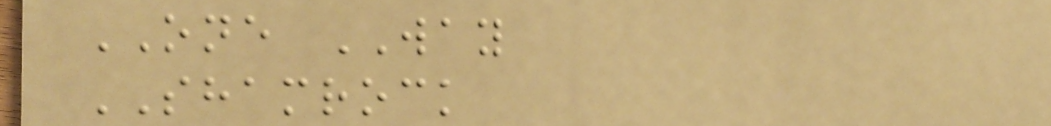ONE WAY
SHAMROCK
